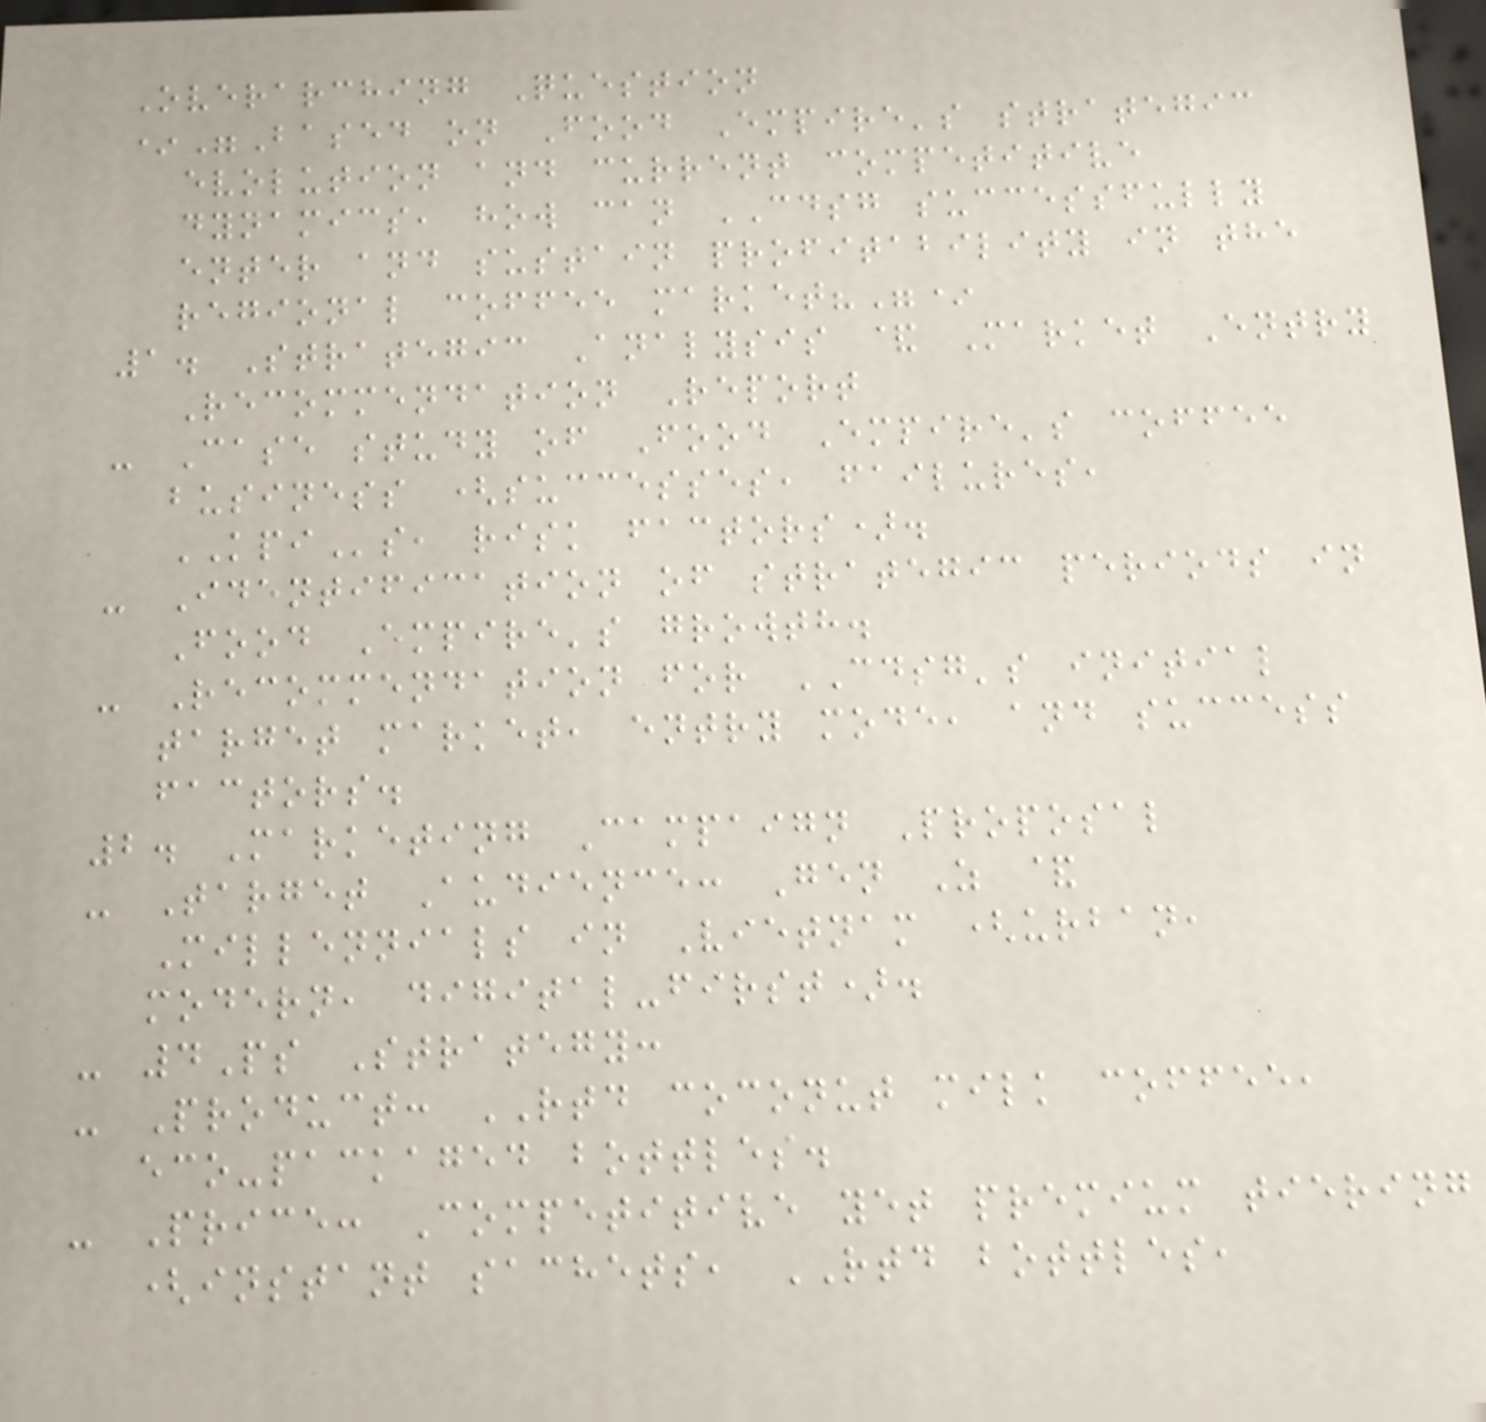Overarching Question
*"Based on Food Empire's strategic
evolution and current competitive
dynamics, how can CDSG successfully
enter and sustain profitability in the
regional coffee market?"*
1. Strategic Analysis & Market Entry
Recommendation Report
- Case study of Food Empire's coffee
business (successes, failures,
KPIs, risk factors).
- Identification of strategic periods in
Food Empire's growth.
- Recommendation for CDSG's initial
target market, entry mode, and success
factors.
2. Marketing Campaign Proposal
- Target Audience: Gen Z &
Millennials in Vietnam (urban,
modern, digital-first).
- 4Ps Strategy:
- Product: RTD coconut milk coffee,
eco-packaged bottles.
- Price: Competitive yet premium tiering
(instant sachets, RTD bottles,
